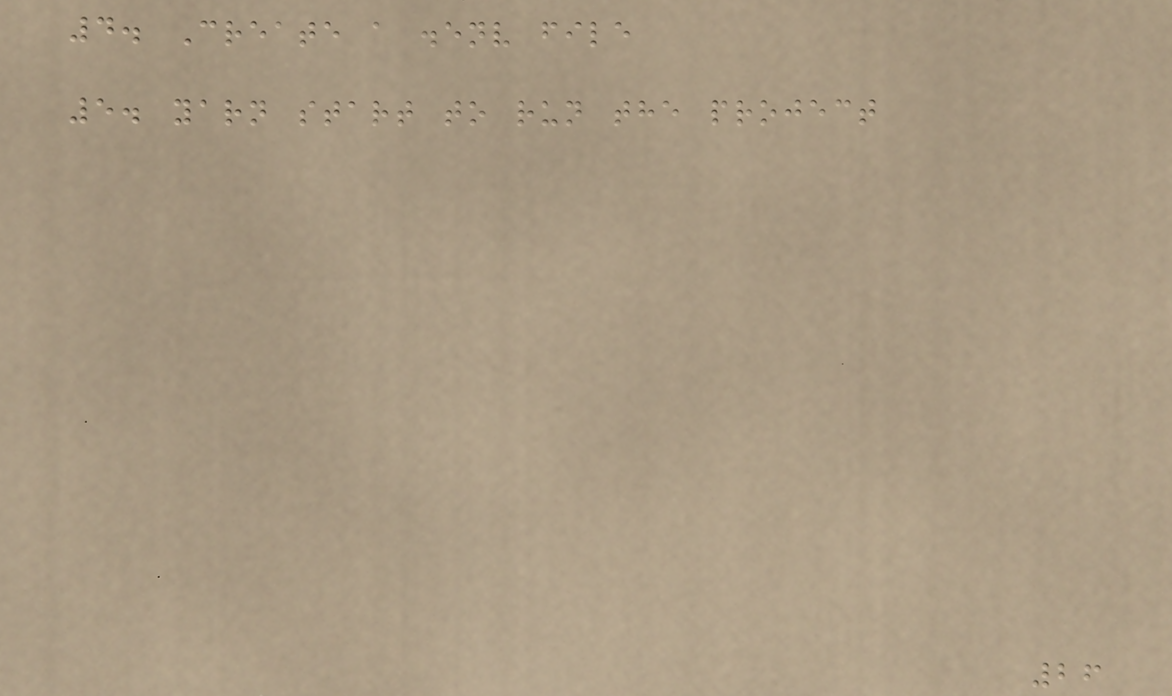4. Create a .env file
5. yarn start to run the project
26
